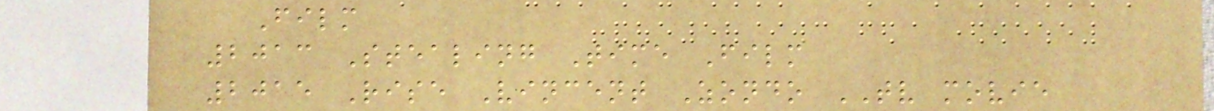Film
2013 Stealing Time Film
2015 Rise Vincent Zondo TV movie
